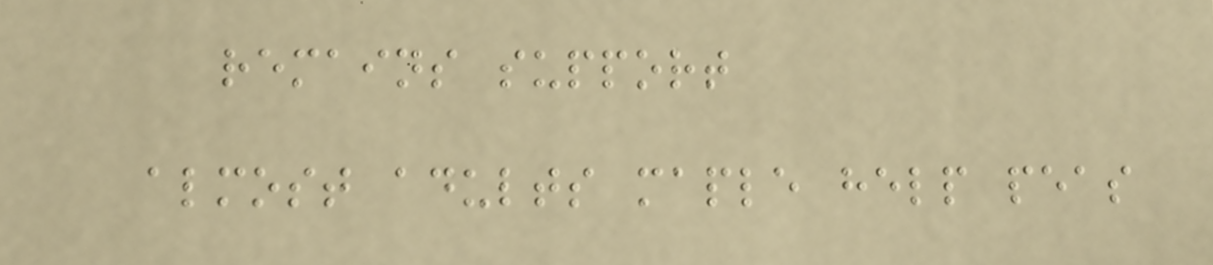remains support
almost adults maple help peas
